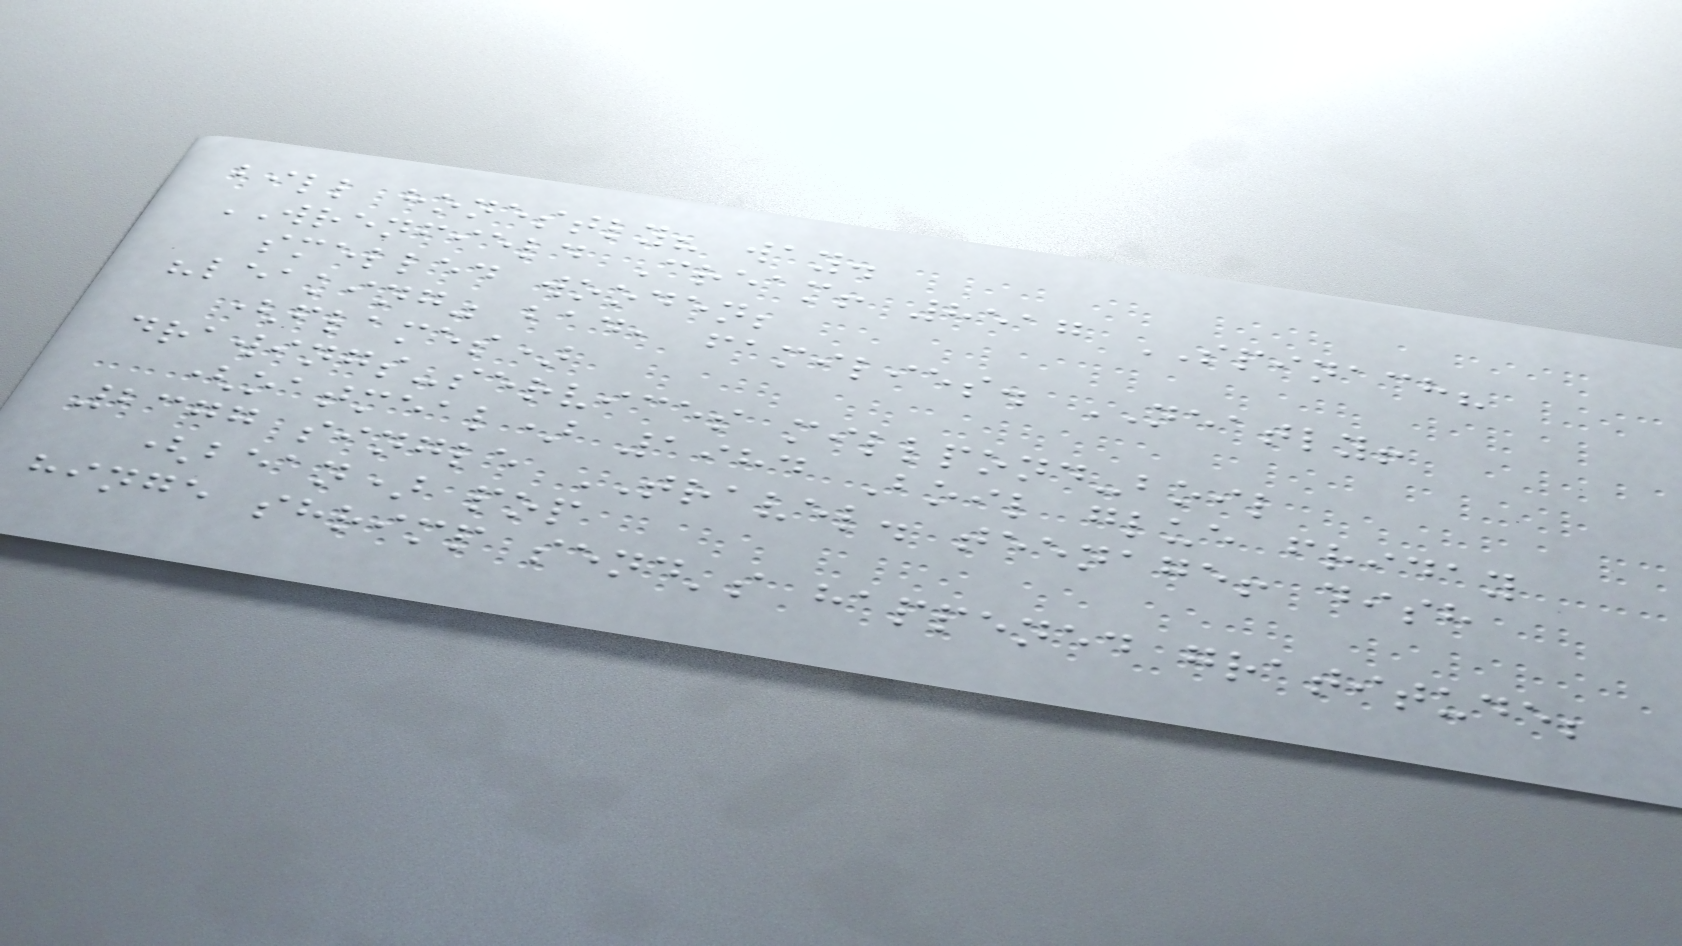bill honestly? way.
WRENFIELD Cream! 8517 SPINACH?
smelled wooden;
"leaking" bad, families. NEATLY!
(flames)
drawings-services millpond-boil
(oatmeal) 1984 Boil glue friday
2377 single TRAVEL. teenage! dish
(bean) pop
hinge shrimp send's happened gratitude;
